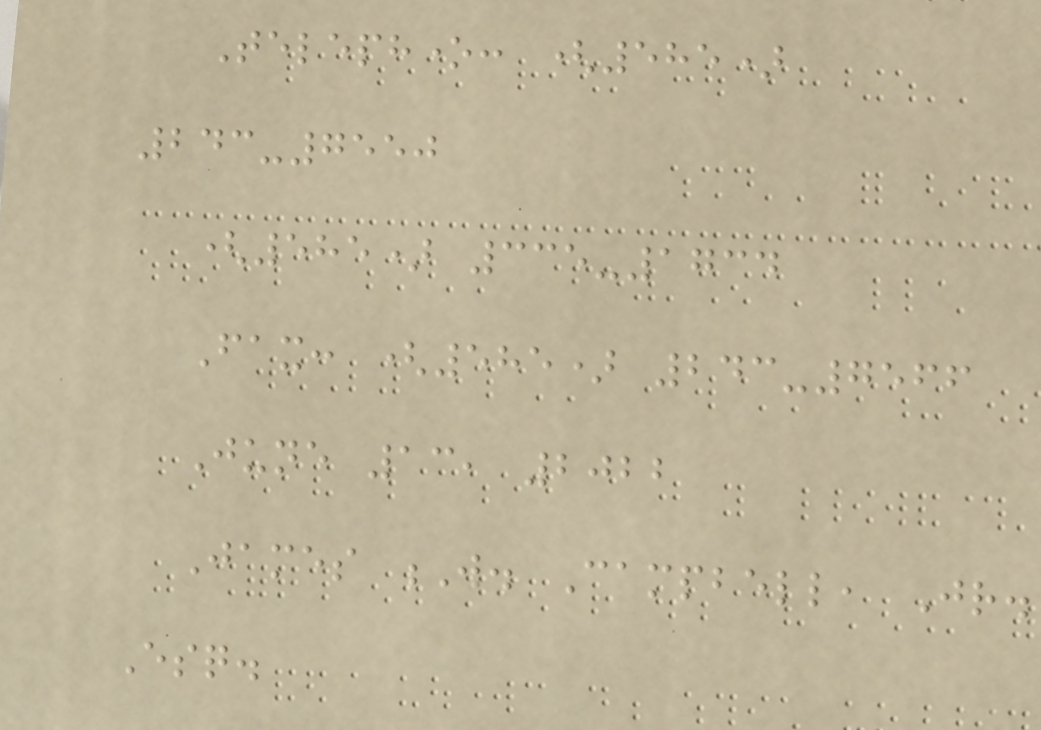Telephone: (585)
243-7550
(585) 335-1734
Fax: (585) 243-7566
June 13, 2022
James W. Campbell, Jr.
Esq.
